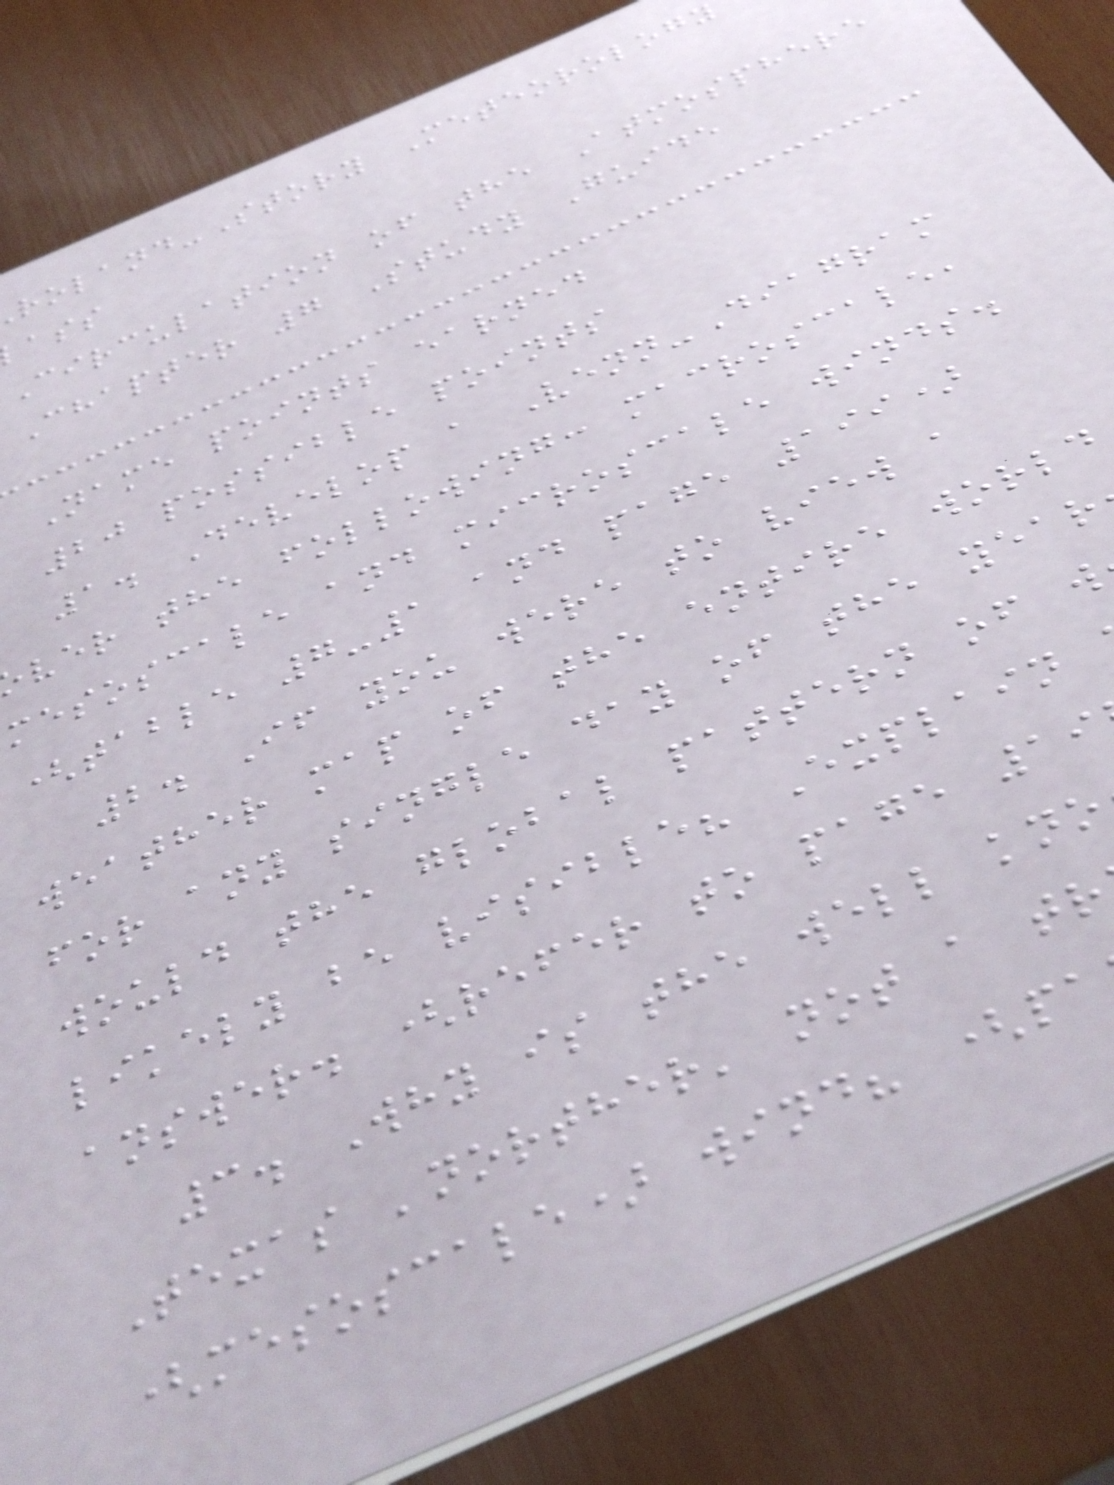oland-Story Meteorology
Circulation of the Atmosphere
Chapter 7 Study Guide
Name points earned
20 possible points
1. Develop a Venn-Diagram
ver the following: macroscale,
mesoscale and microscale winds.
(table 7-1 and page 199)
2. If you were to view a
weather map of the entire world
for any single day of the year
would the global pattern of w
likely be visible? Explain
answer. (refer to page 19
3. Why is the well kno
Texas 'norther' not a tr
(mesoscale) wind? (pa
